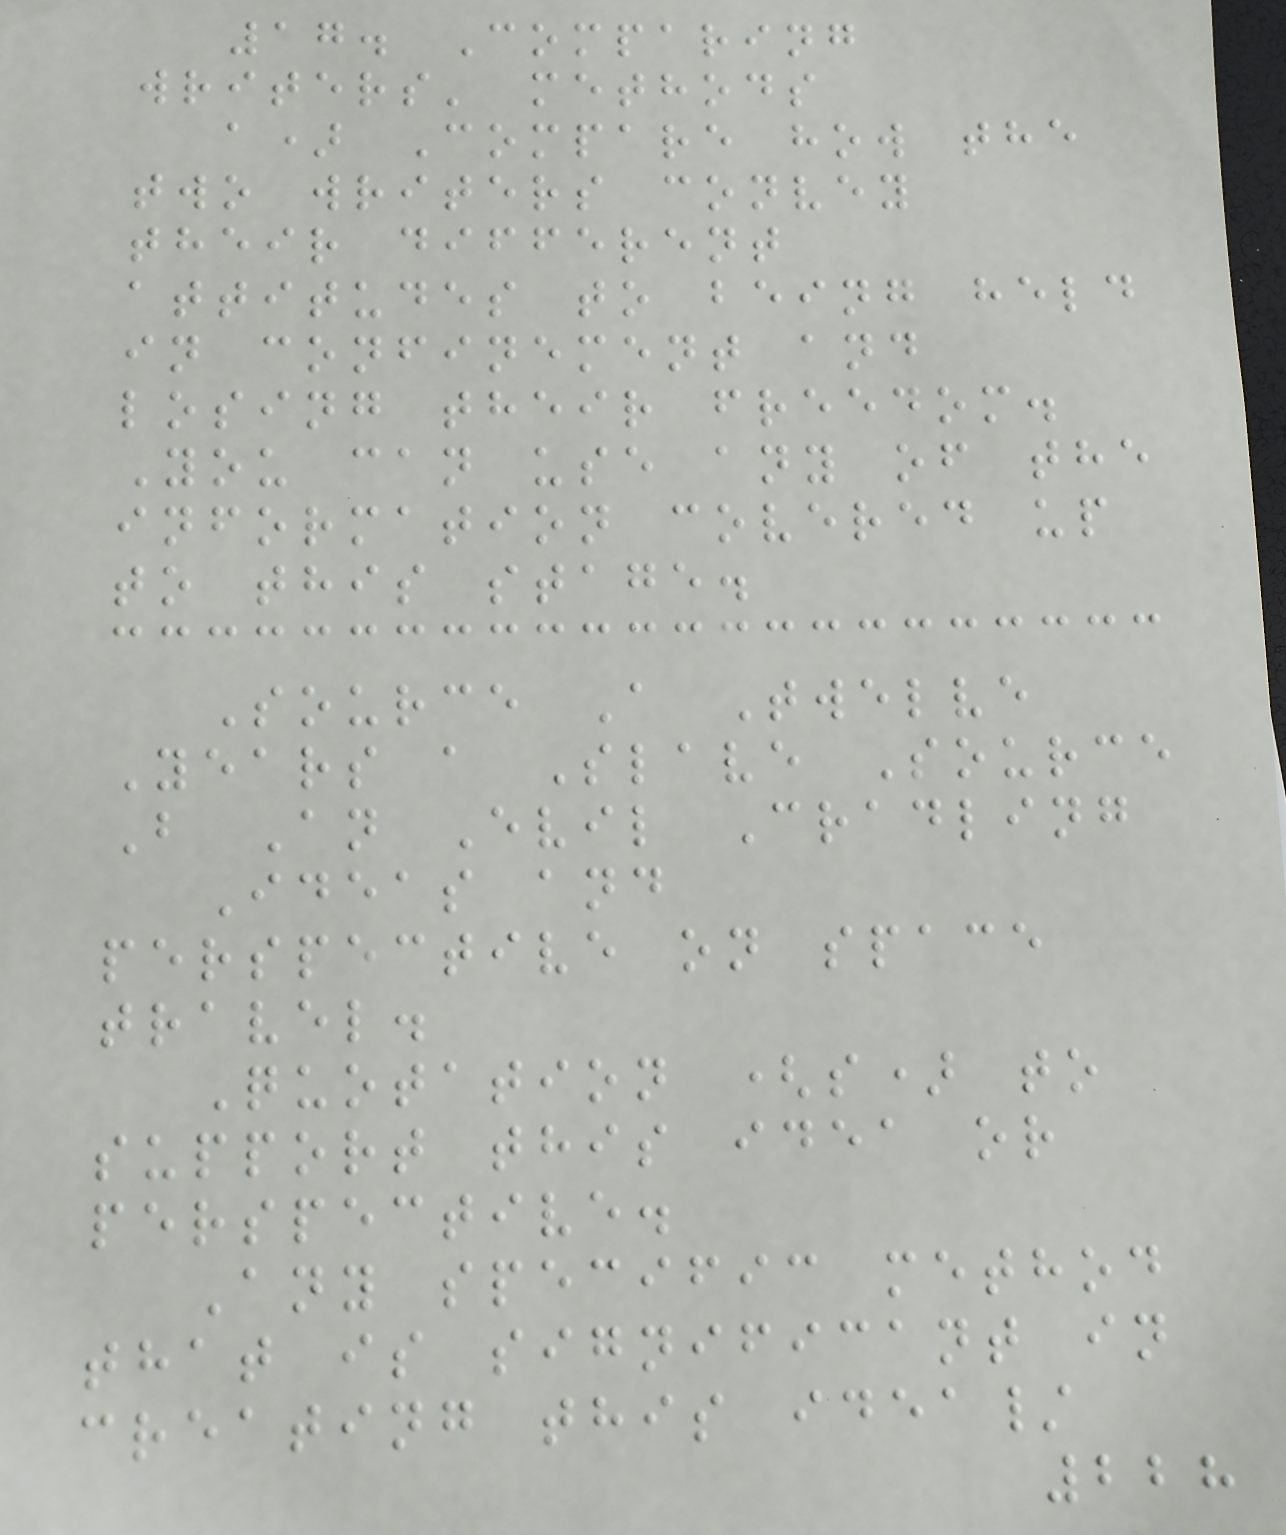17. Comparing
writers' methods
a) Compare how the
two writers convey
their different
attitudes to being held
in confinement and
losing their freedom.
You can use any of the
information covered up
to this stage.
Source A Twelve
Years a Slave Source
B An Evil Cradling
Ideas and
perspective on space
travel.
Quotation (s) to
support this idea or
perspective.
Any specific method
that is significant in
creating this idea/
228
